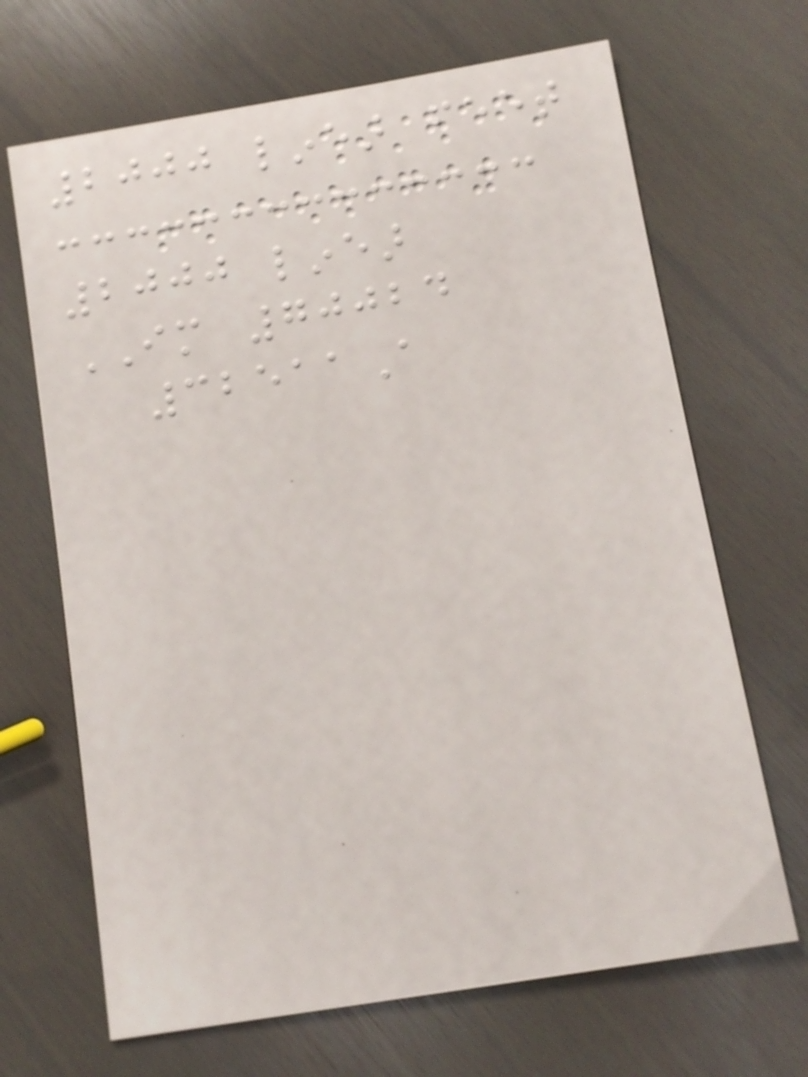2000 linear feet
2000 linear
IM 70024
32511A
